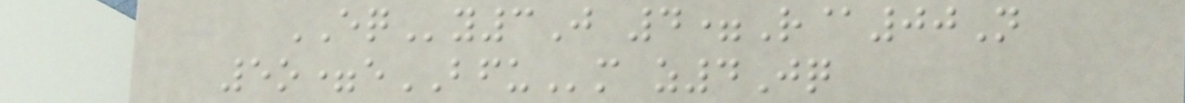EQy3J 4=R@00N
5o=eBFUm z4Jq
